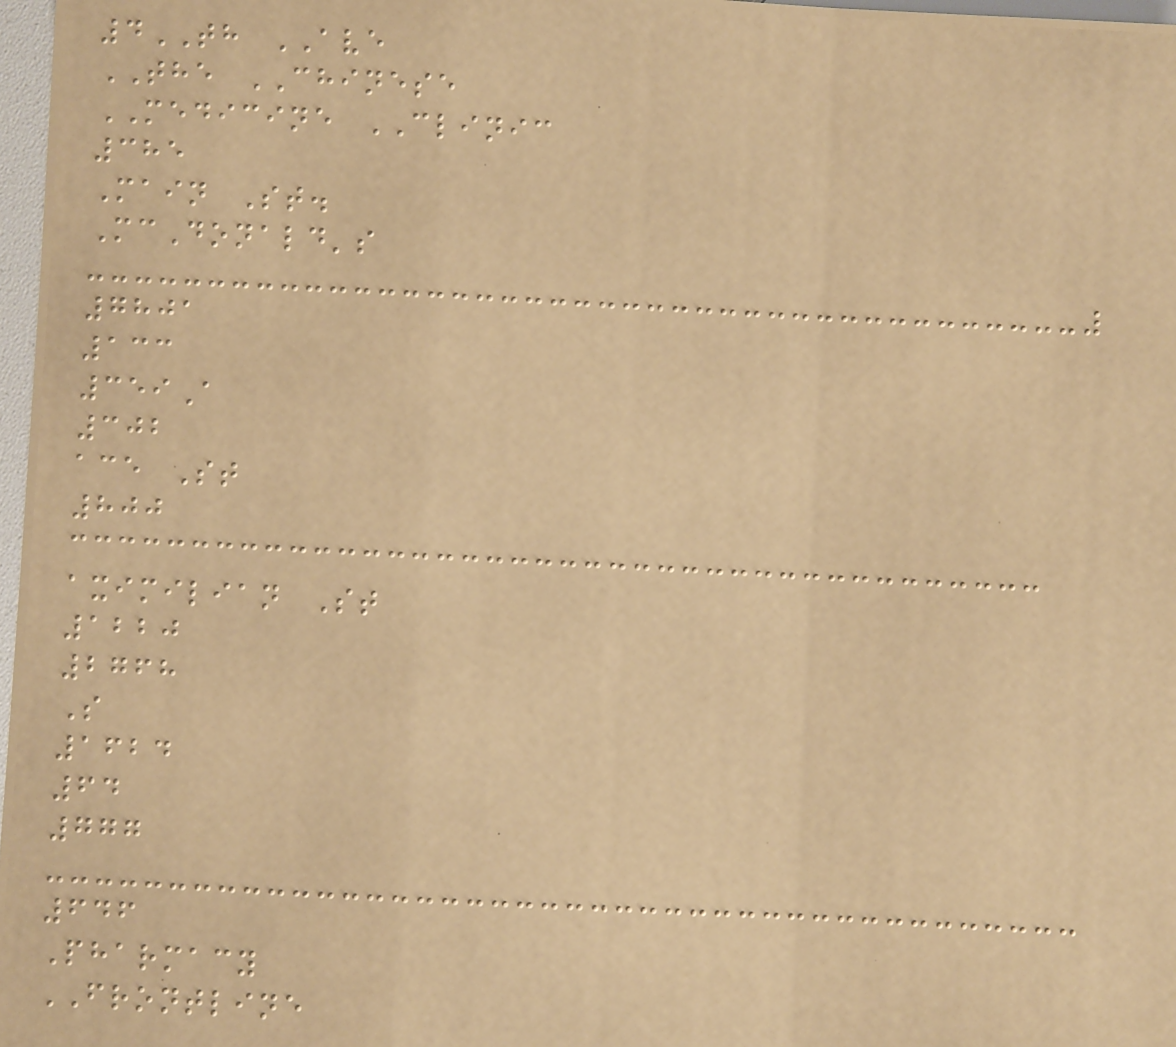4TH AVE
THE CHINESE
MEDICINE CLINIC
385
Main St.
McDonald's
7801
133
359A
302
ace St
800
aximilian St
1220
2768
S
1624
64
777
646
Pharmacy
FRONTLINE
